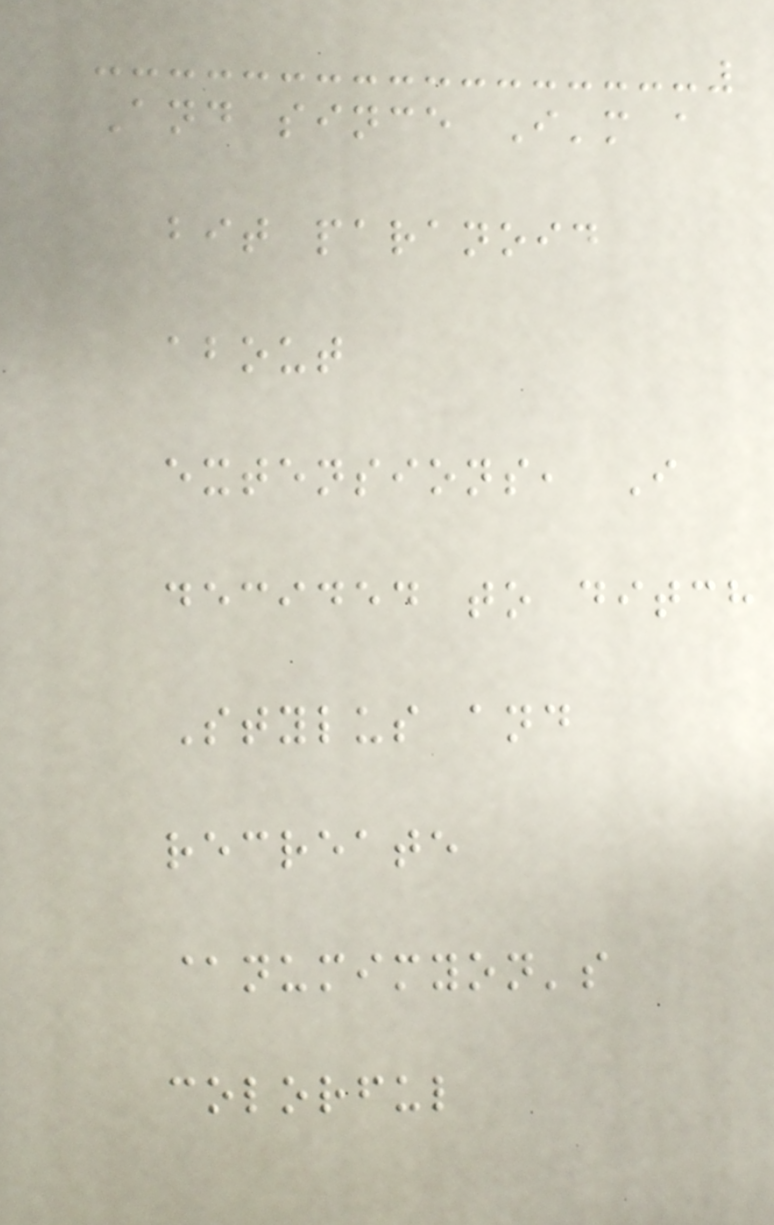And since I'm a
bit paranoid
about
extensions, I
decided to ditch
Stylus and
recreate
@numimyon's
colorful
